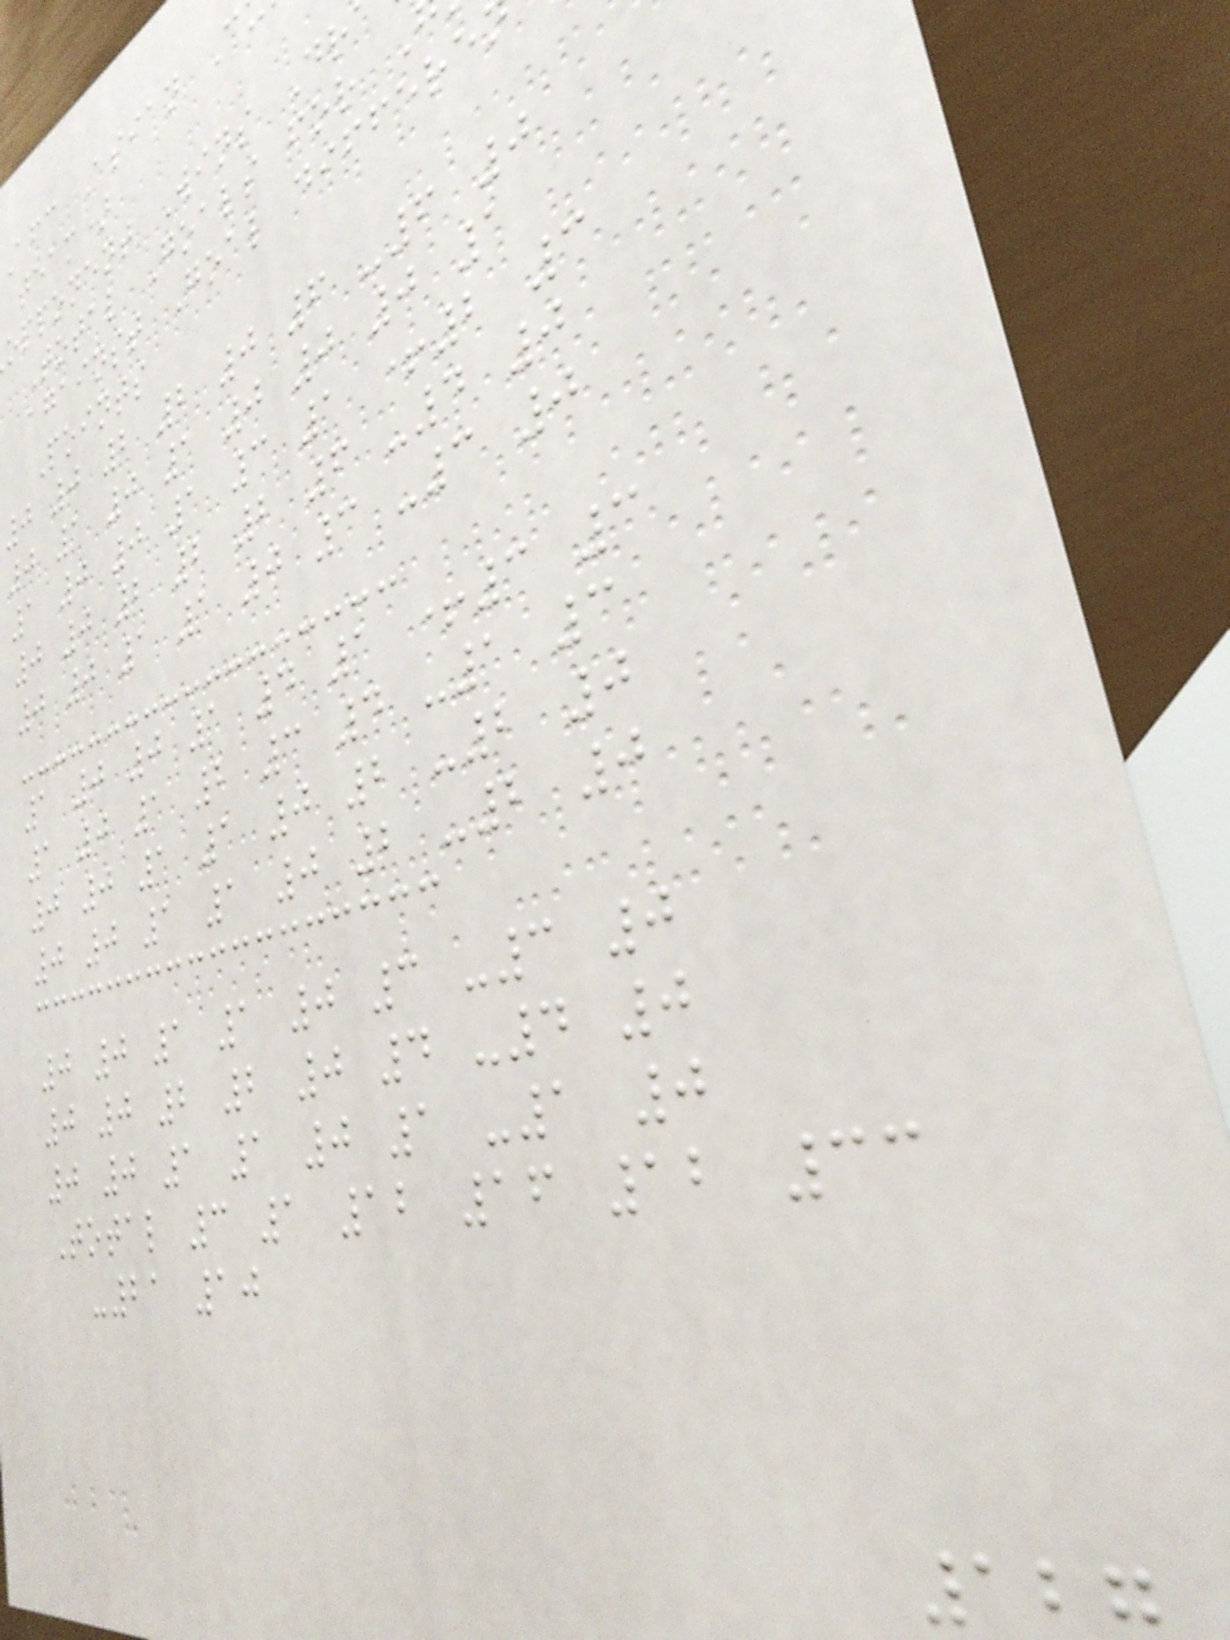afc Asian C
team)
opponent Wins Dr
Total Goals for
against Goal differe
Points
0 0 2 2 0 6 -6 0
0 1 0 1 0 0 0 1
1 0 0 1 3 1 +2 3
0 0 2 2 2 6 -4 0
0 0 1 1 0 3 -3 0
1 0 0 1 4 1 +3 3
1 0 1 2 3 4 -1 3
0 0 1 1 0 2 -2 0
0 0 1 1 0 2 -2 0
0 0 1 1 0 3 -3 0
0 0 2 2 0 4 -4 0
0 0 1 1 0 1 -1 0
Total 3 1 12 16 12 33
-21 10
